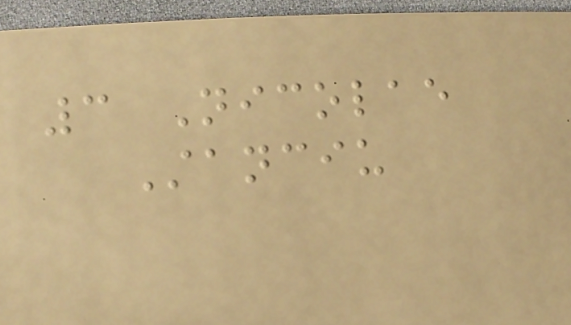3 Nicolae
Stanciu
